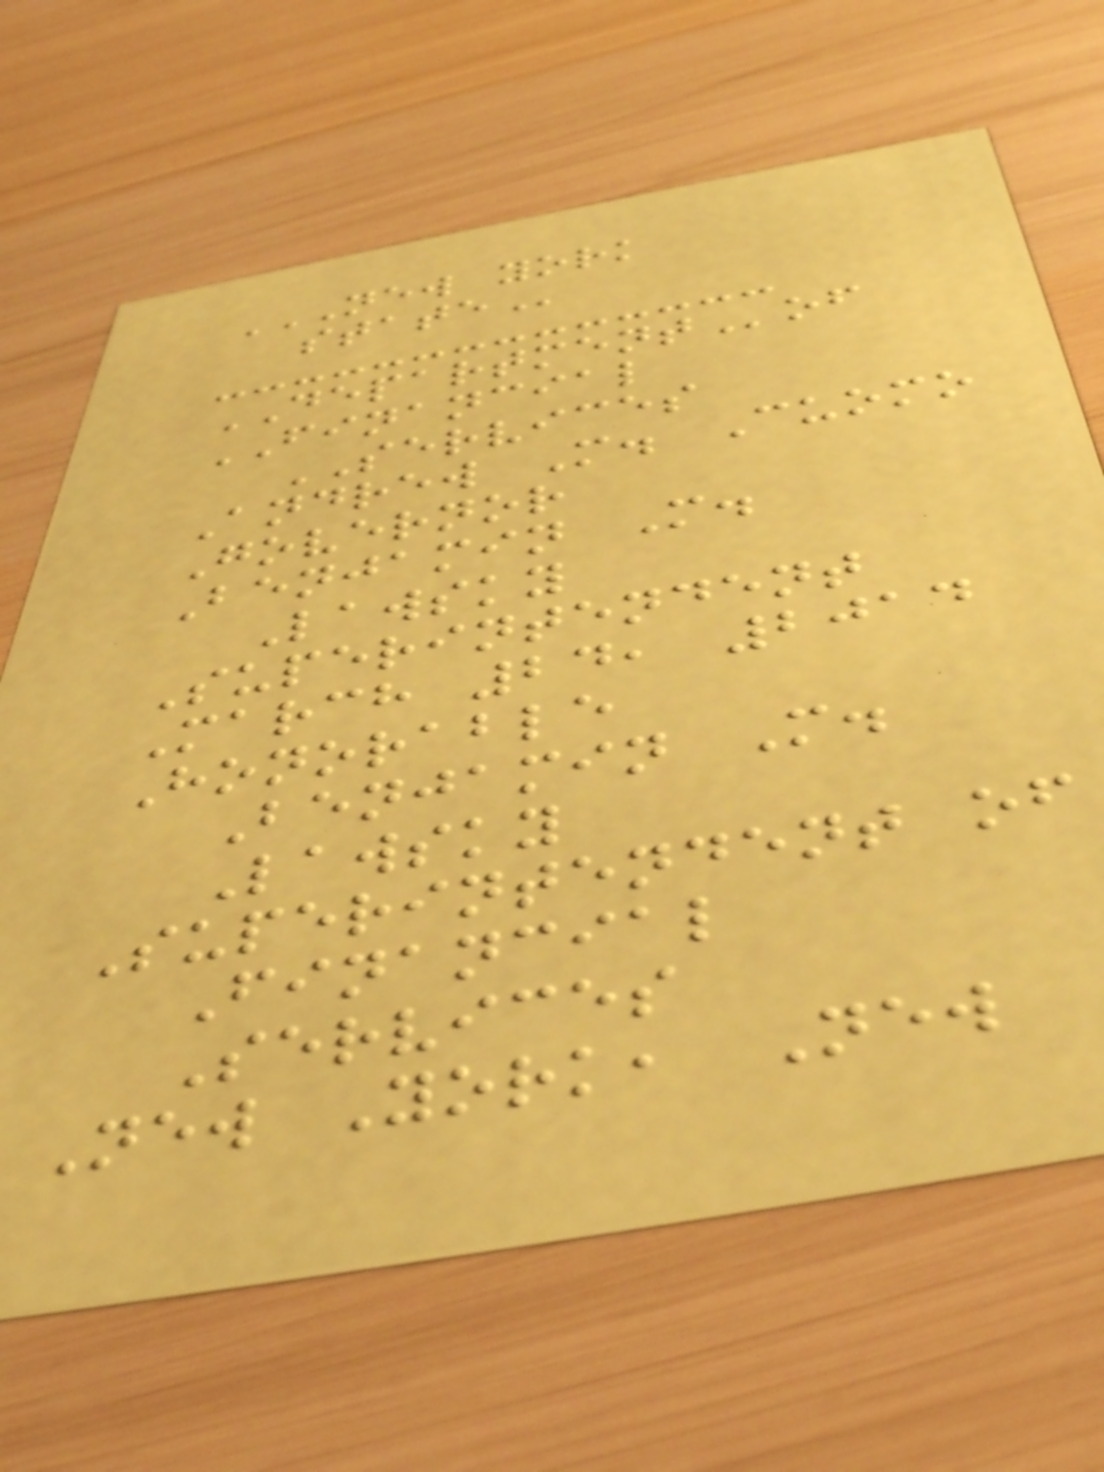NEW YORK
STATE
DEPARTMENTof
FINANCIAL
SERVICES
Andrew M. Cuomo
Governor
Benjamin M.
Lawsky
Superintendent
March 24, 2014
Honorable
Benjamin M.
Lawsky
Superintendent of
Financial
Services
New York, New
